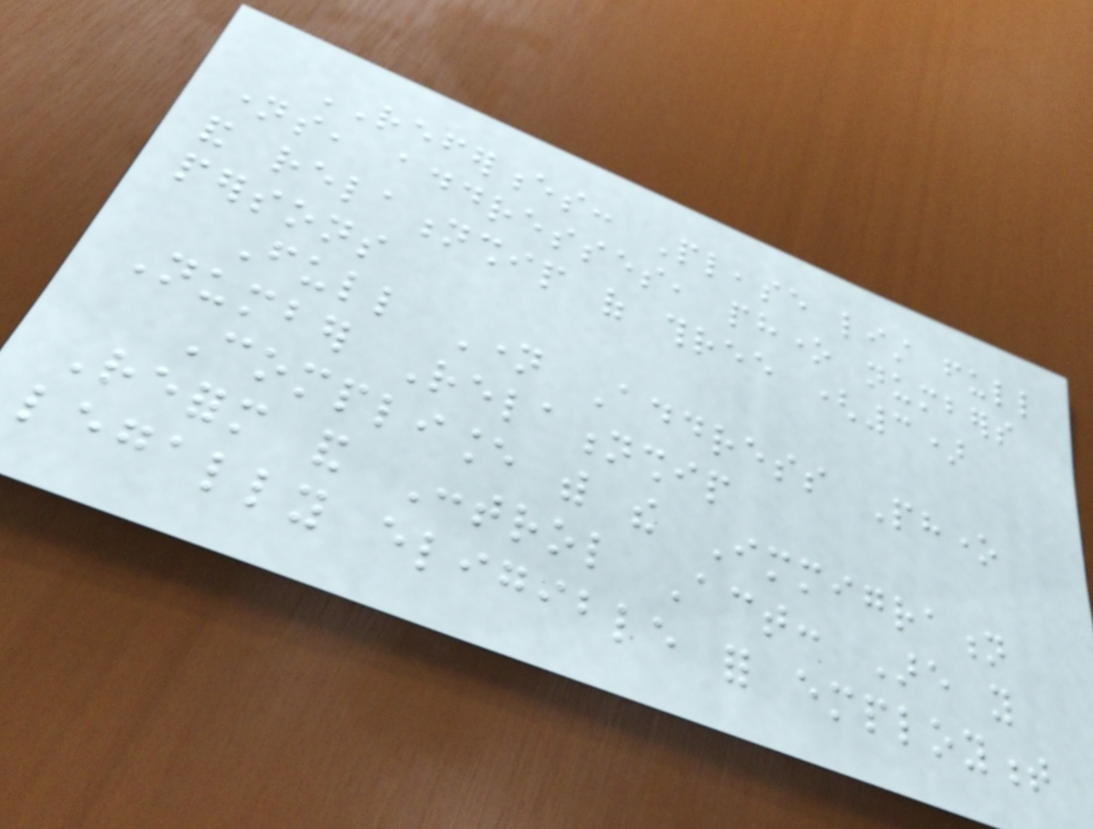REFERENCES: Please list full
names, addresses, phone numbers
and relationship of three (3)
persons
Full Name Address Phone
Number Relationship
Compliance with the Immigration
Reform and Control Act: Are you
legally eligible for employment
